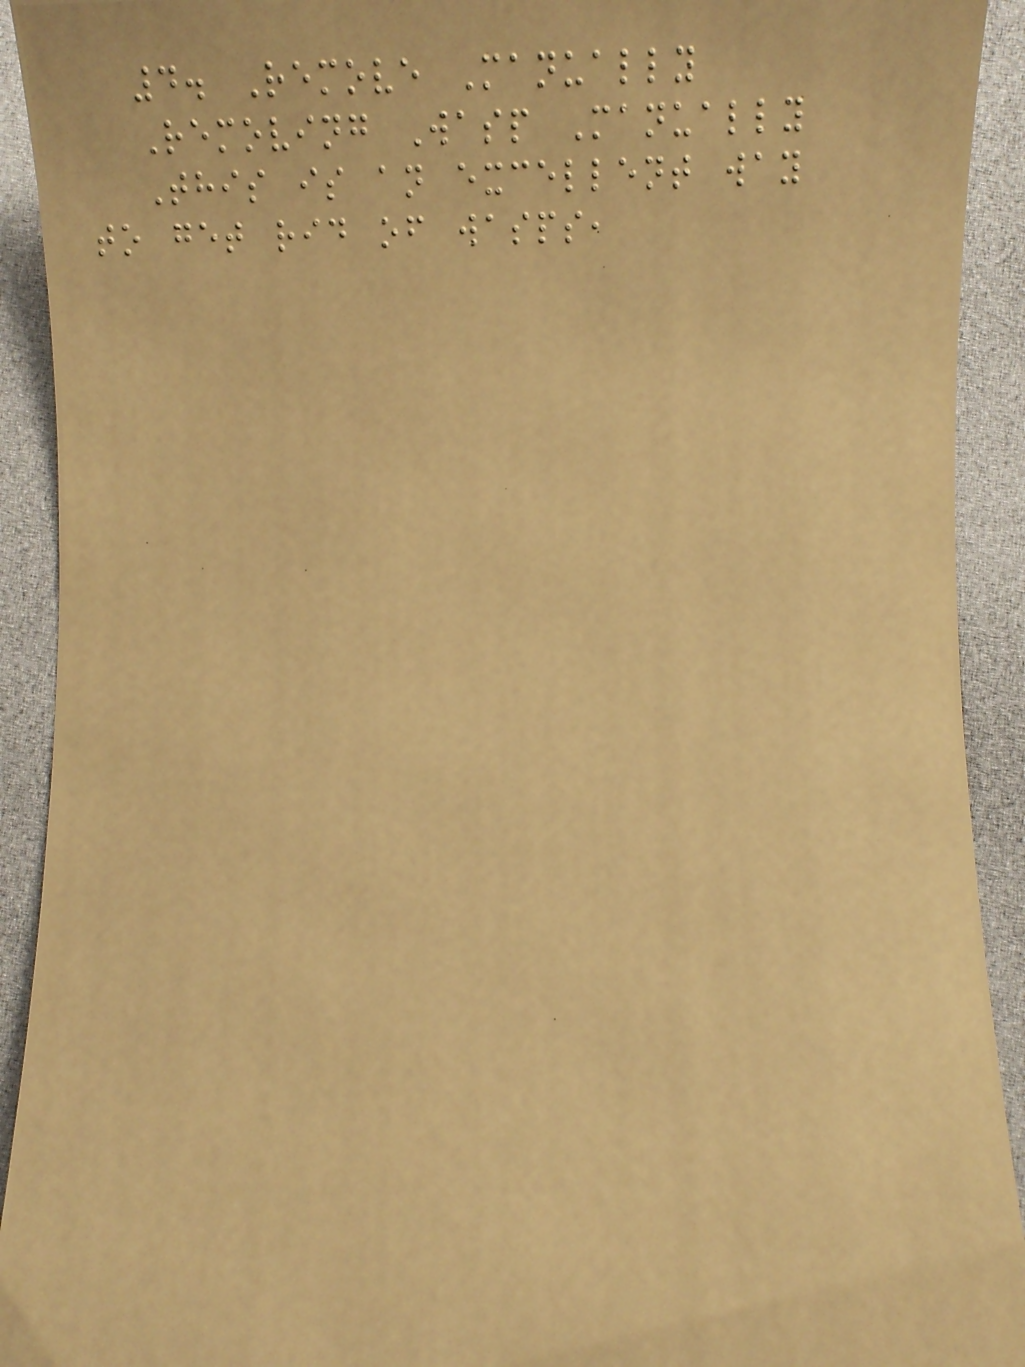4. Remove Manually
Removing Wasp Manually
This is an excellent way
to get rid of wasps,
